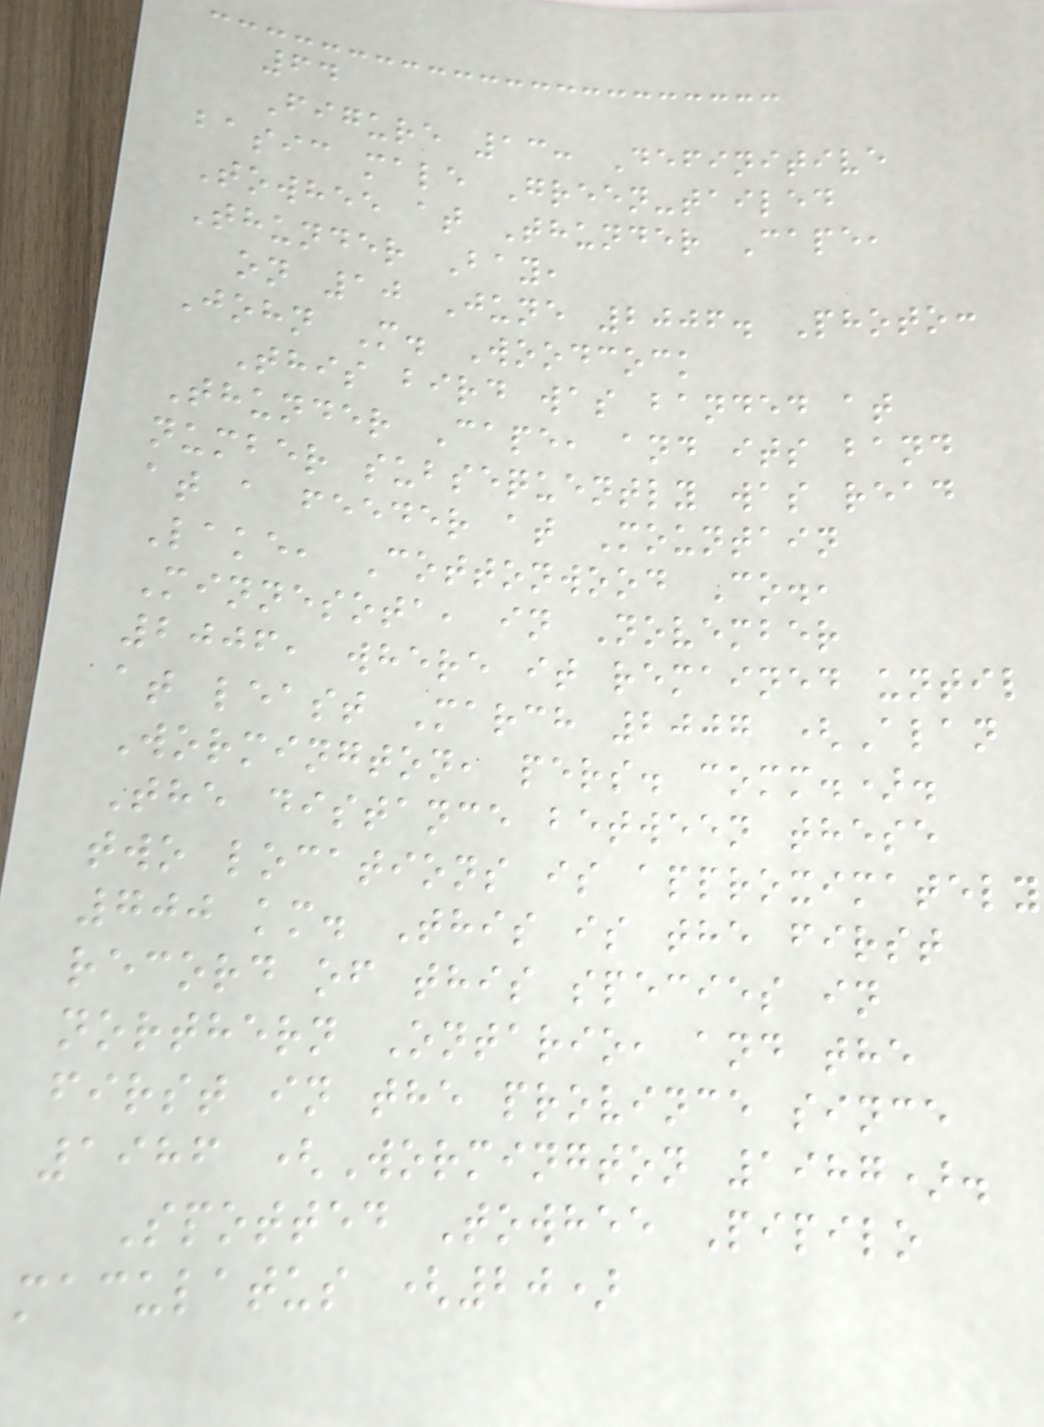64
Figure 13: Definitive
basic male Green-tailed
Towhee at Thunder Cape,
Thunder Bay,
on 10 June 2006. Photo:
John M. Woodcock
This bird was banded at
Thunder Cape, and its band
number subsequently was read
at a feeder at Mountain
Lake, Cottonwood Co.,
Minnesota, in November
2006, where it remained until
at least March 2007 (Alan
Wormington, pers. comm.).
The distance between these
two locations is approximately
700 km. This is the first
record of this species in
northern Ontario, and the
first in the province since
1986 (Wormington 1987).
Spotted Towhee Pipilo
maculatus (20)
